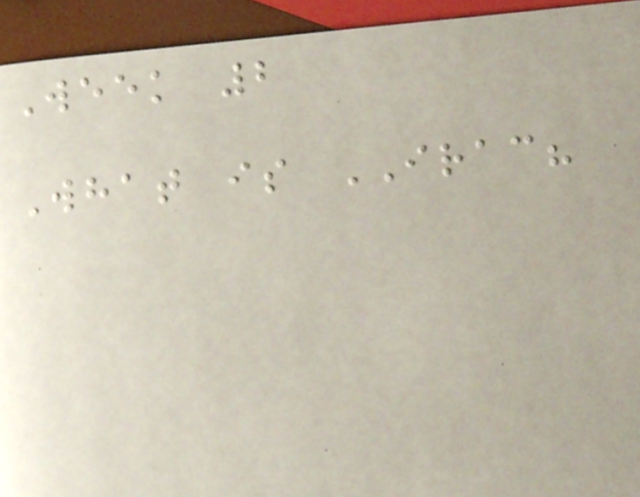Week 2
What is IRAC?
